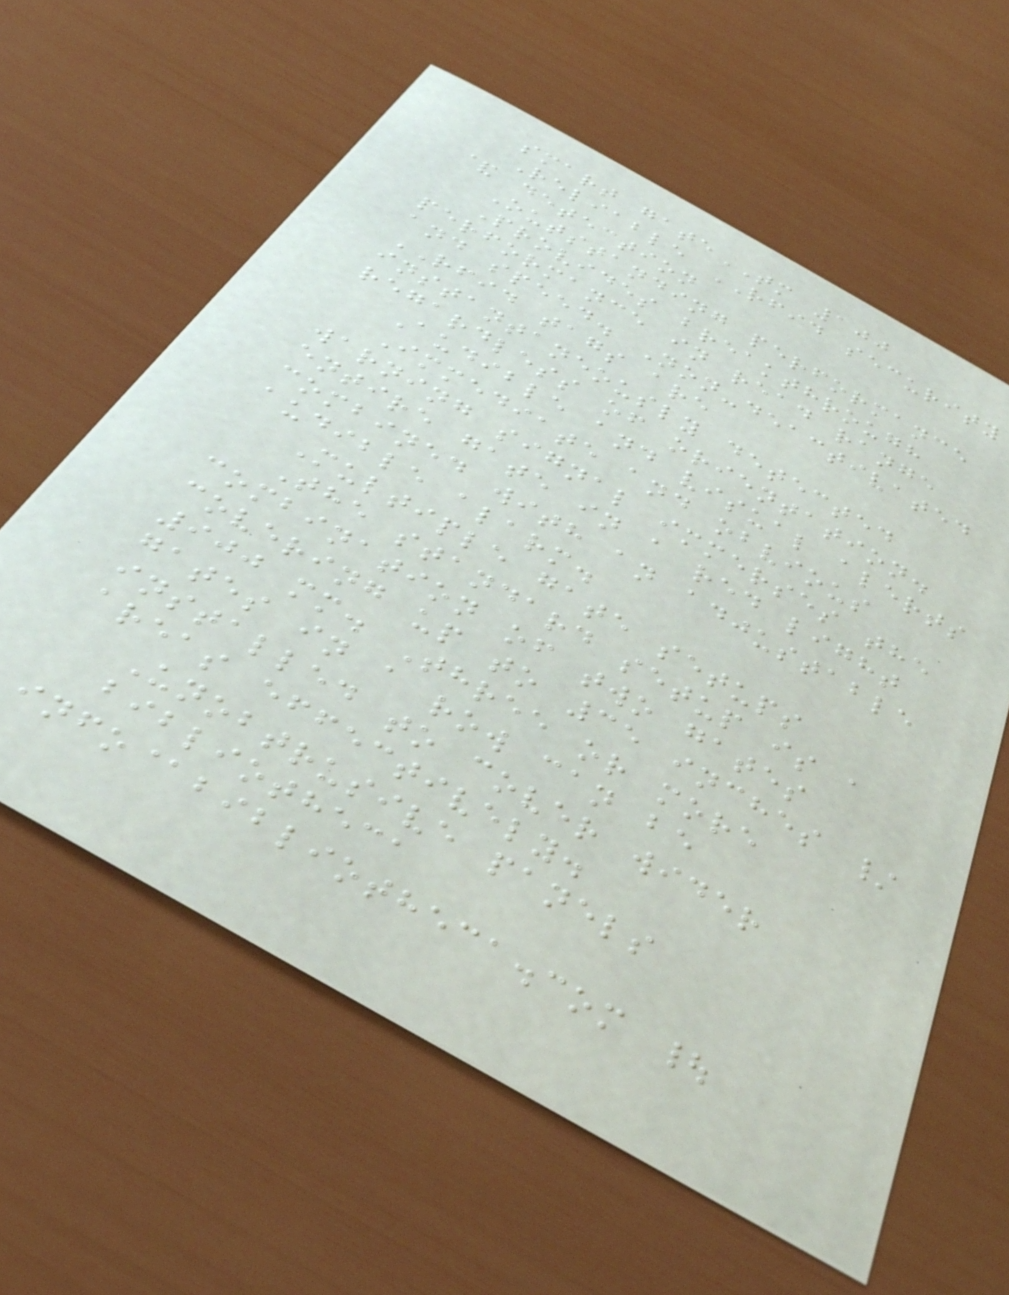smart gateTM 100
Reliable RFID security
& detection
Outstanding performance
Provides breakthrough
performance in read range
and speed. Non-deactivated
RFID tags are
instantaneously detected
regardless of orientation.
Audible and visual alerts
Immediate and obvious
warning signal immerses the
entire gate in a red light
combined with an adjustable
audible alarm.
Multiple gate setups
The standard setup is a
combination of two gates
covering up to 35 inches /
900 mm. Three or more
gates in a row can be
installed to cover wider
areas effectively.
Unobtrusive panels
bibliotheca
info@bibliotheca.com |
